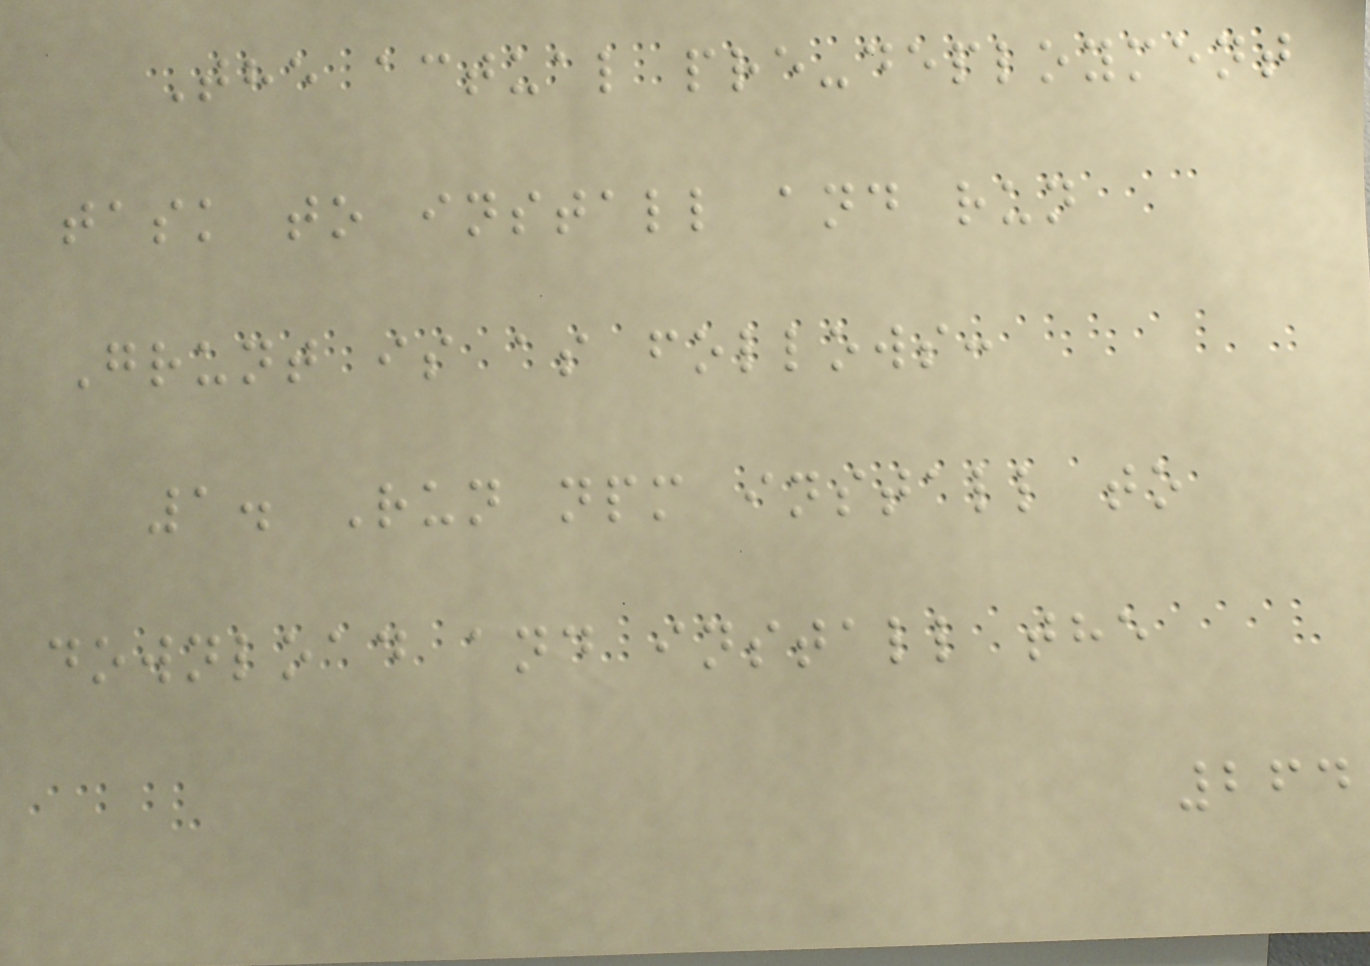The actual pre-deployment
task to install and run
Grunt is as follows:
1. Run npm install to
download and install the
264
